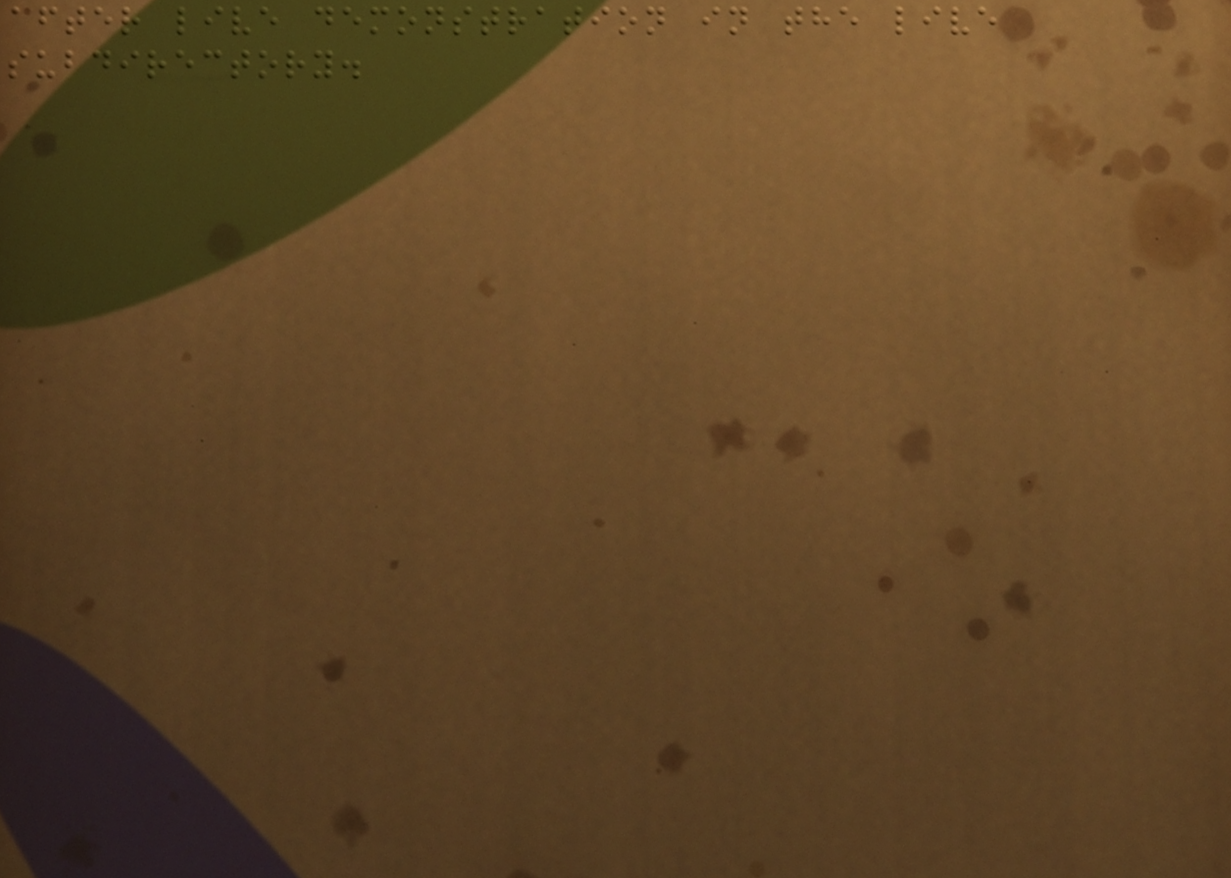after live demonstration in the live
subdirectory.
